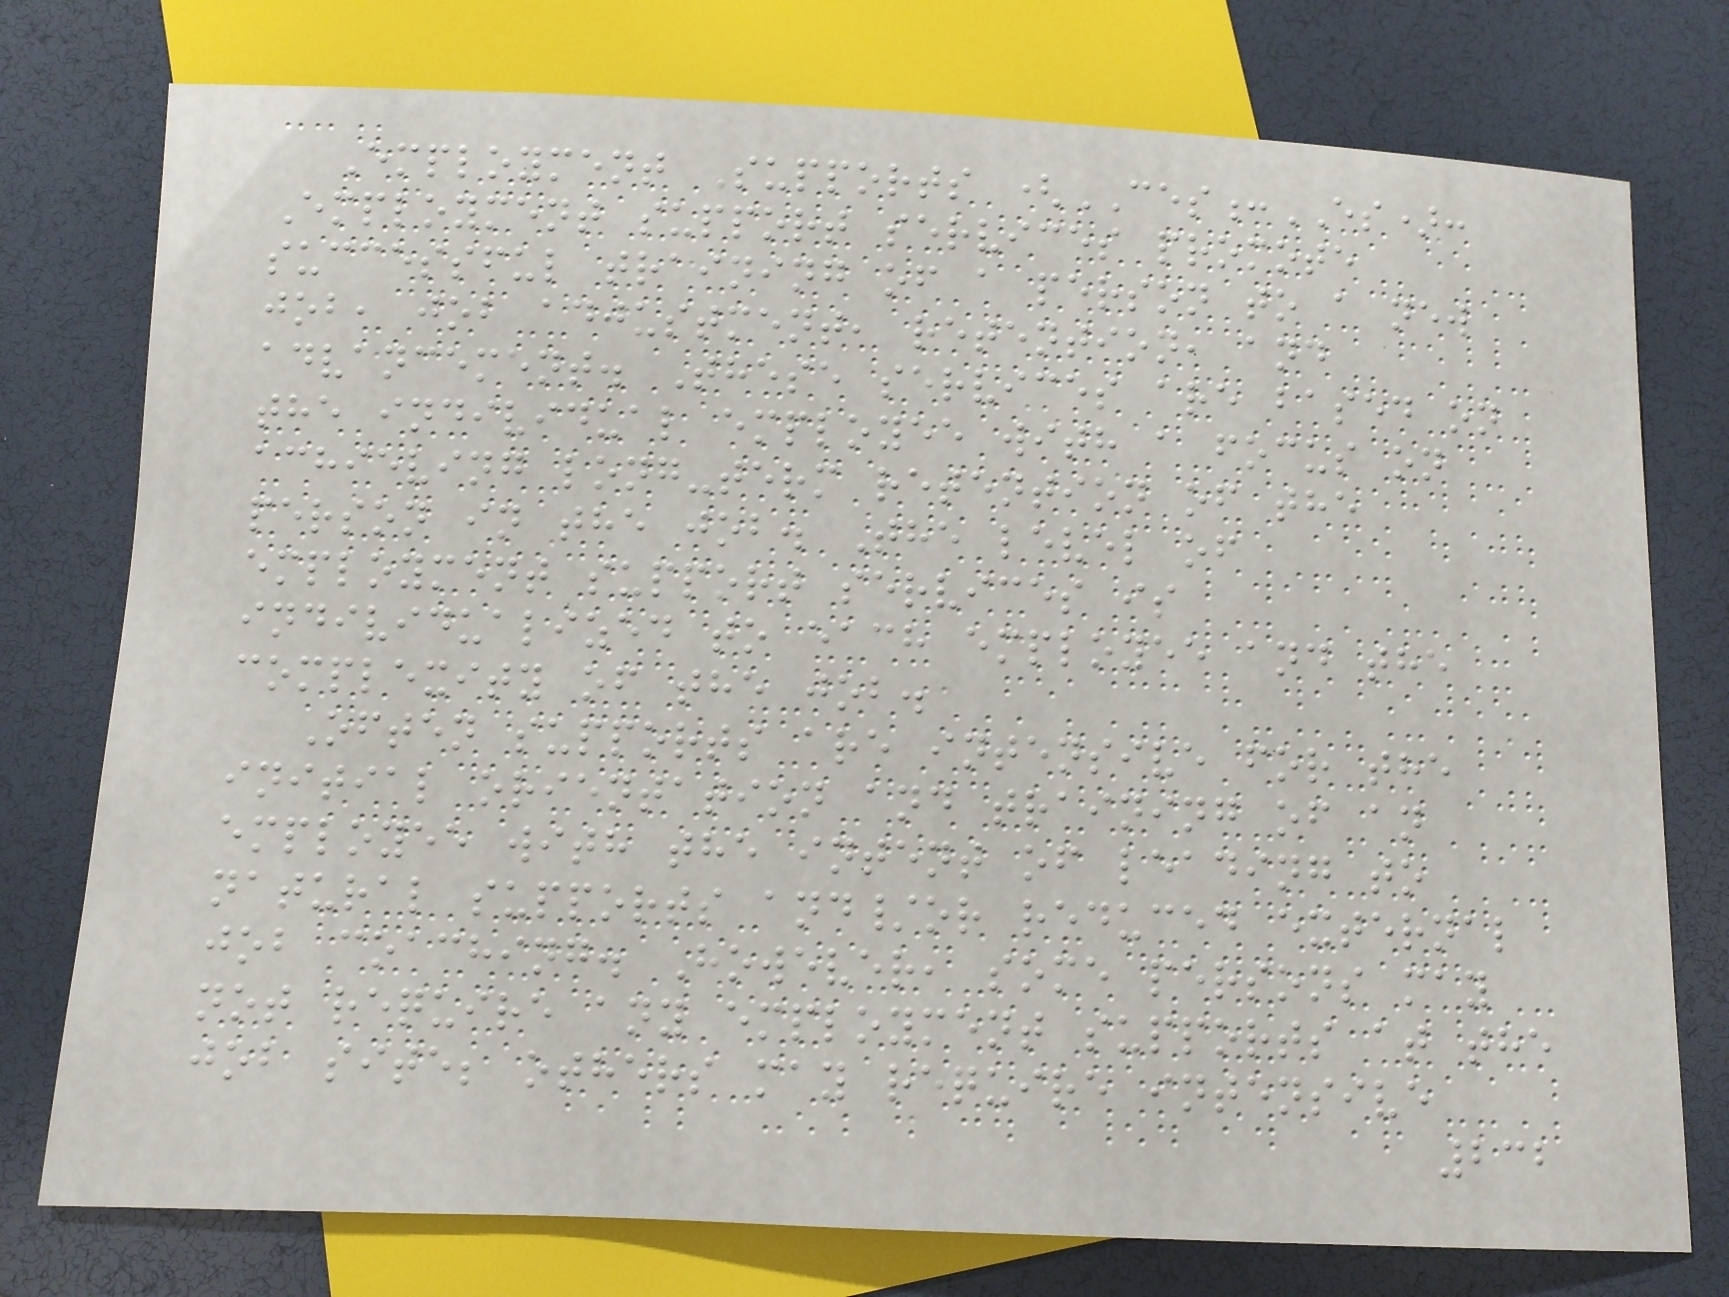Employment Supports (CES:ES):
Employment support services promote
successful training of a person to a new
job, job adjustment, retention, and
advancement. These services are based on
the individual employee with a focus on
achieving long-term retention of the
person in the job. The level of
employment support services is
individualized to each employee and the
complexity of the job.
Often supports are intensive for the
initial orientation and training of an
employee with the intent of leading to
natural supports and/or reduced external
job coaching. However, some persons may
not require any employment supports at the
job site; others may require intensive
232
